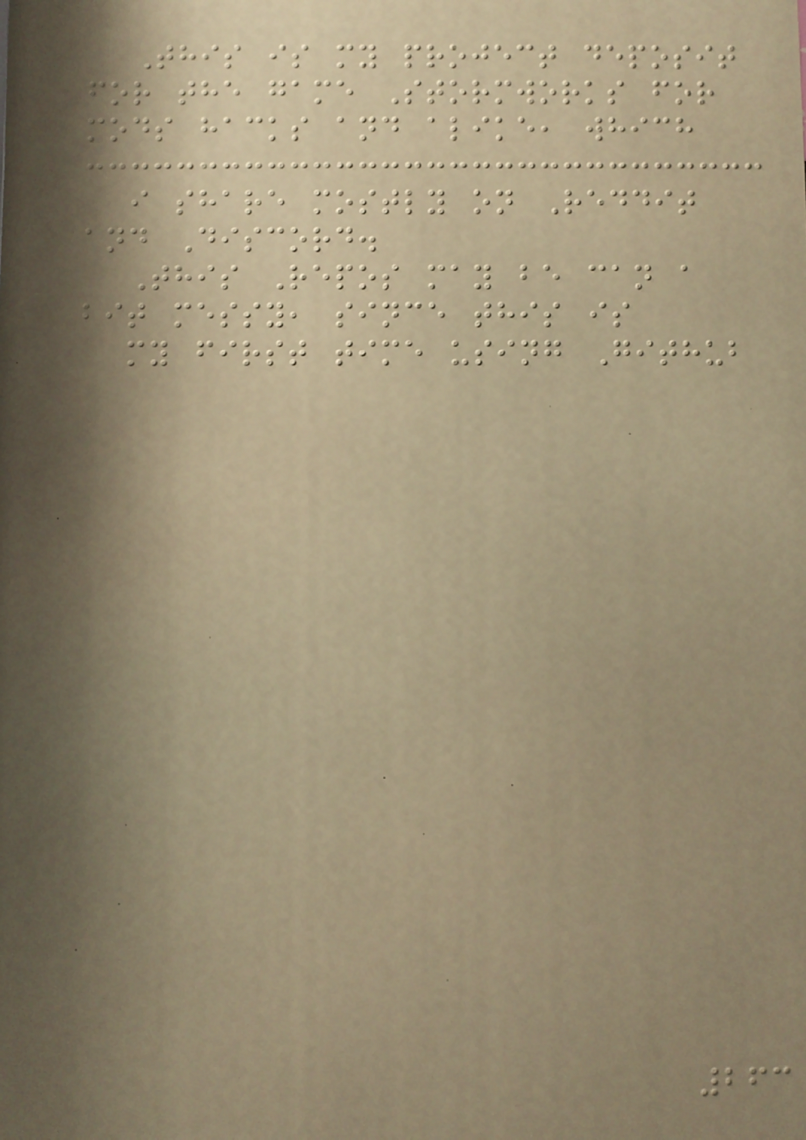This is my project deposit
for the game Stormworks for
mods hacks and alike, which
i share mostly on Reddit
and Discord.
This Repos may be can a
bit messy, since this is
my first time using Github
263
